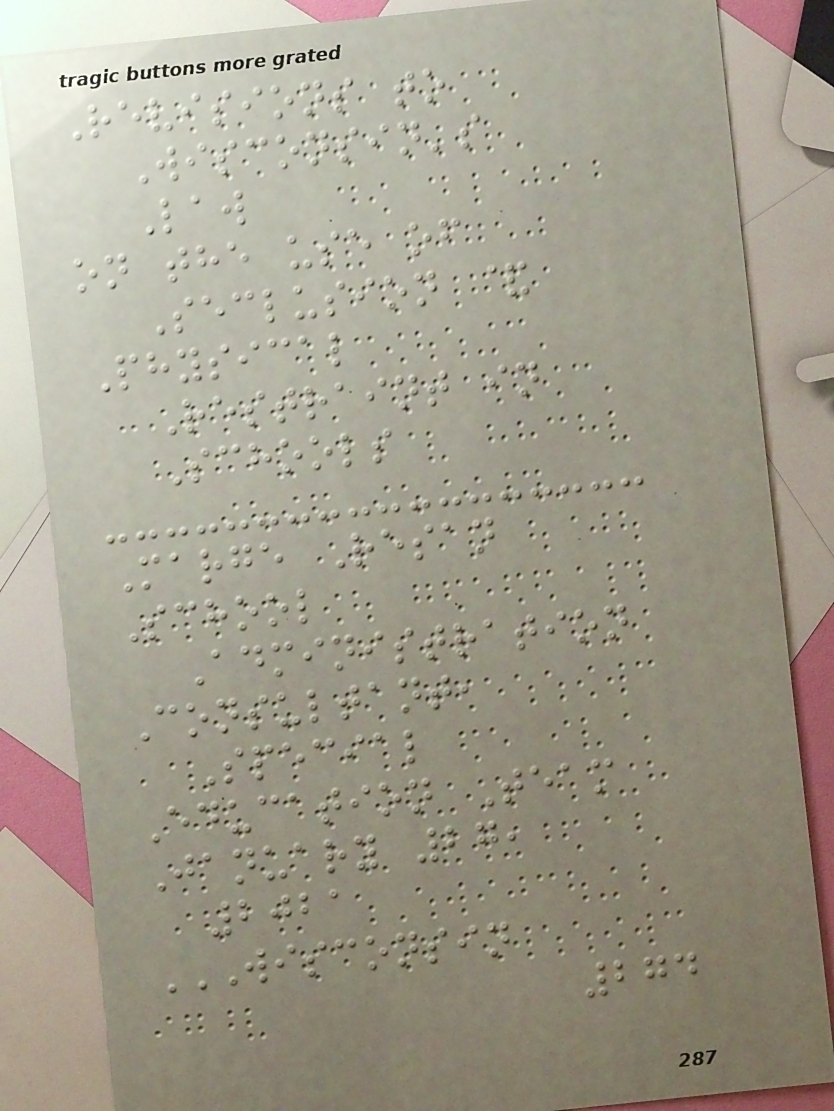Revisions to
Wisconsin's
Law
on the use of
Seclusion &
Physical
Restraint in
Schools
Marge Resan
School
Administration
Consultant,
Special
Education Team
January 27,
2021
WISCONSIN
274
